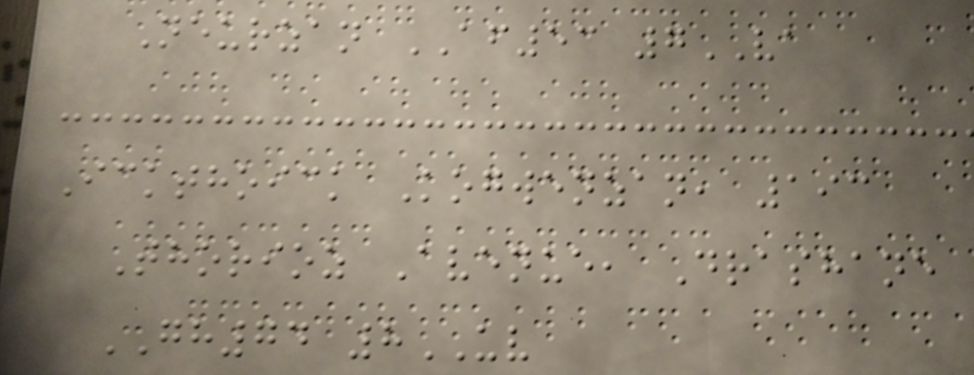Neurzan AF53 7VA
Ickthoick Kogwenzan, 193
Thorioz Avenue, Drashane
GH74 8UV
